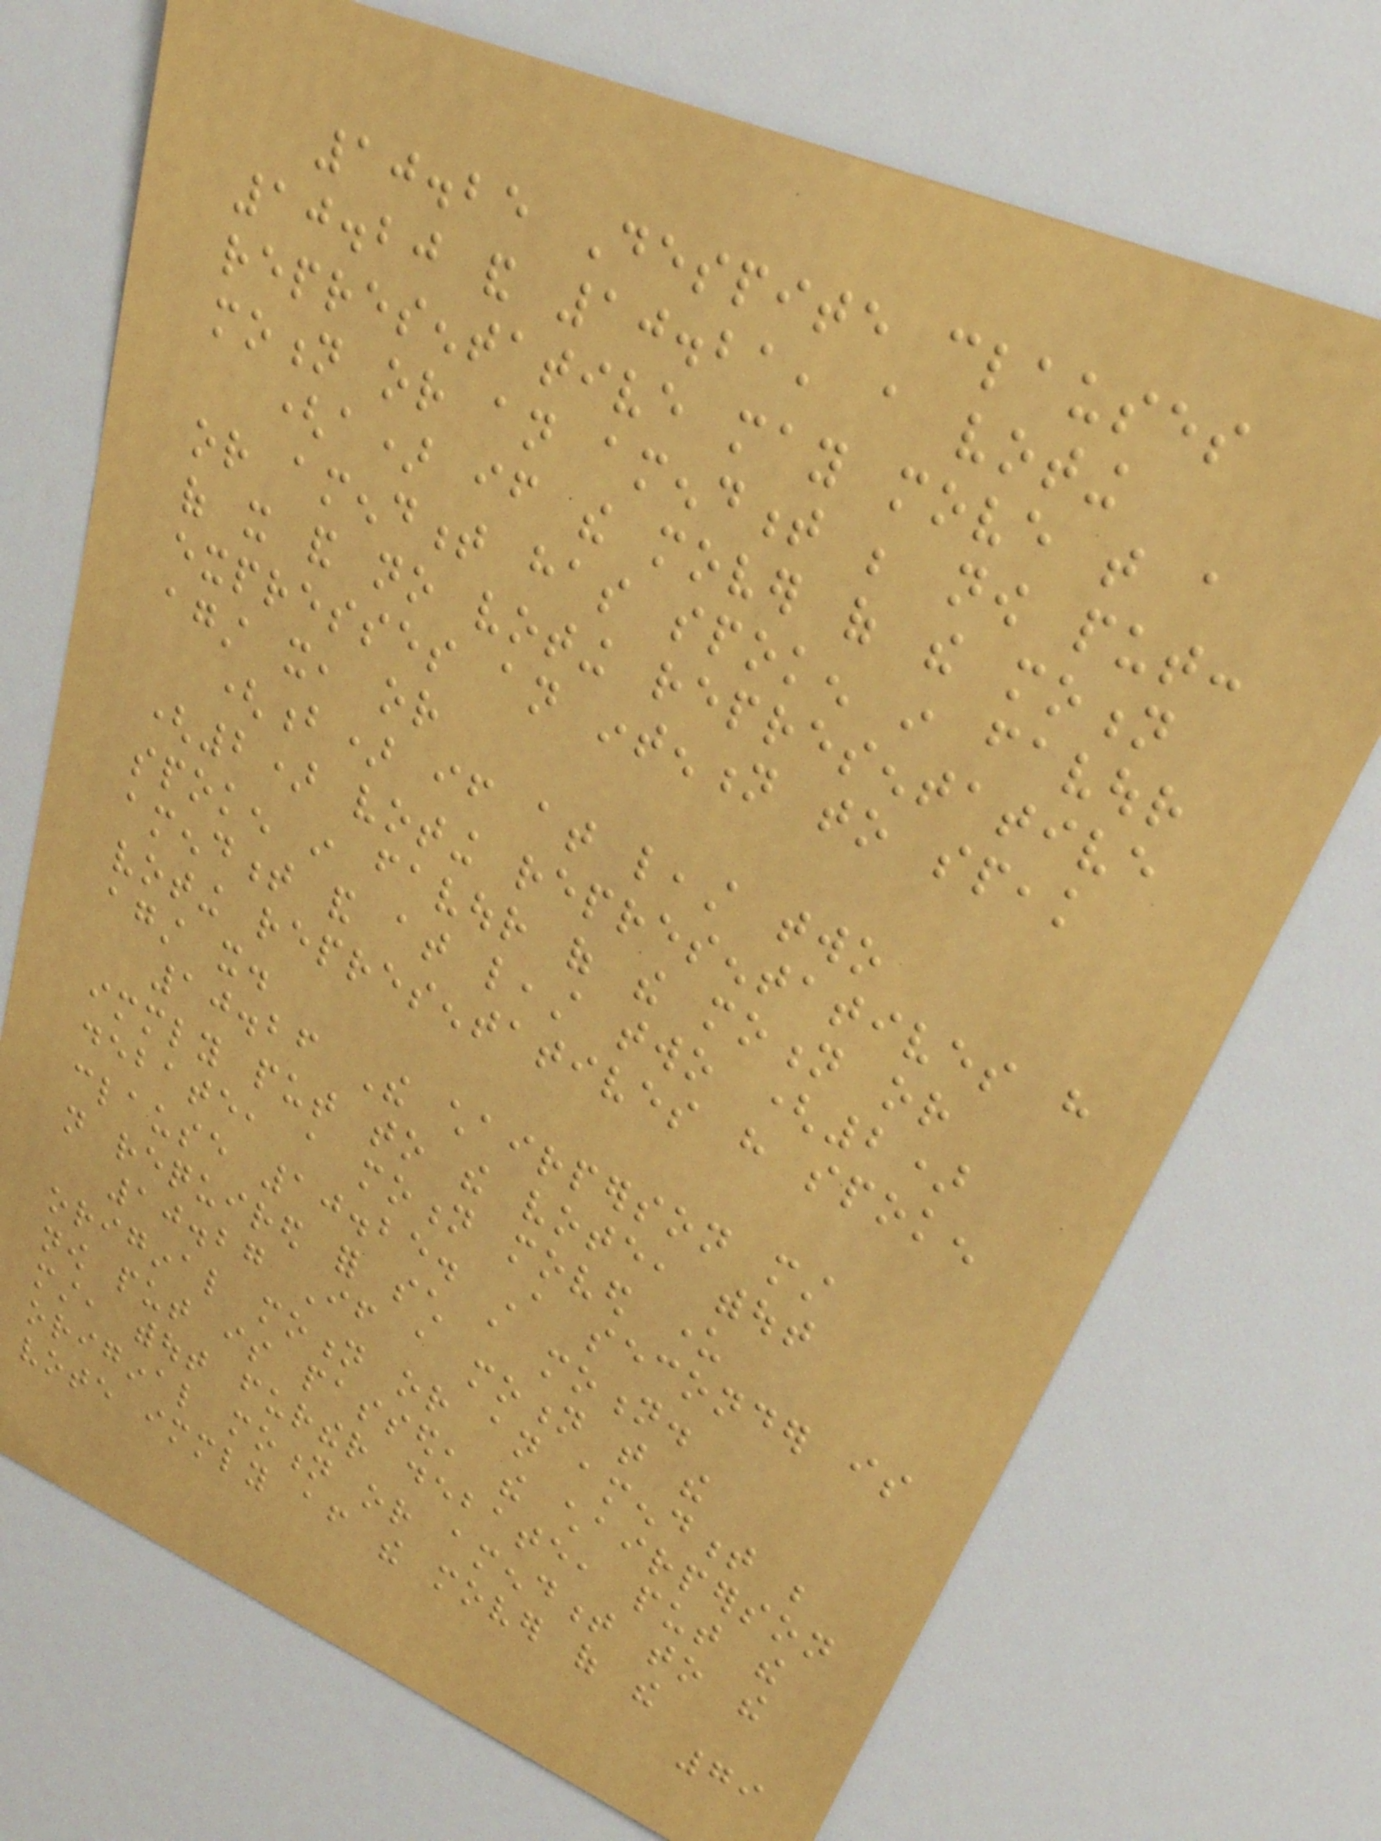10.25 Despite clauses
10.20 and 10.21, a voting
representative may move that a
motion or an amendment be now put:
(a) if the mover of the motion
or amendment has spoken in favour
of it and no voting representative
expresses an intention to speak
against it, or
(b) if at least two
(2) voting representatives have
spoken in favour of the motion or
amendment and at least two (2)
voting representatives have spoken
against it.
10.26 The chairperson must
immediately put to the vote, without
debate, a motion moved under
clause 10.25. A seconder is
not required for such a motion.
10.27 If a motion that the
original motion or an amendment be
now put is passed, the chairperson
must, without further debate, put the
original motion or amendment to the
vote immediately after the mover of the
79
